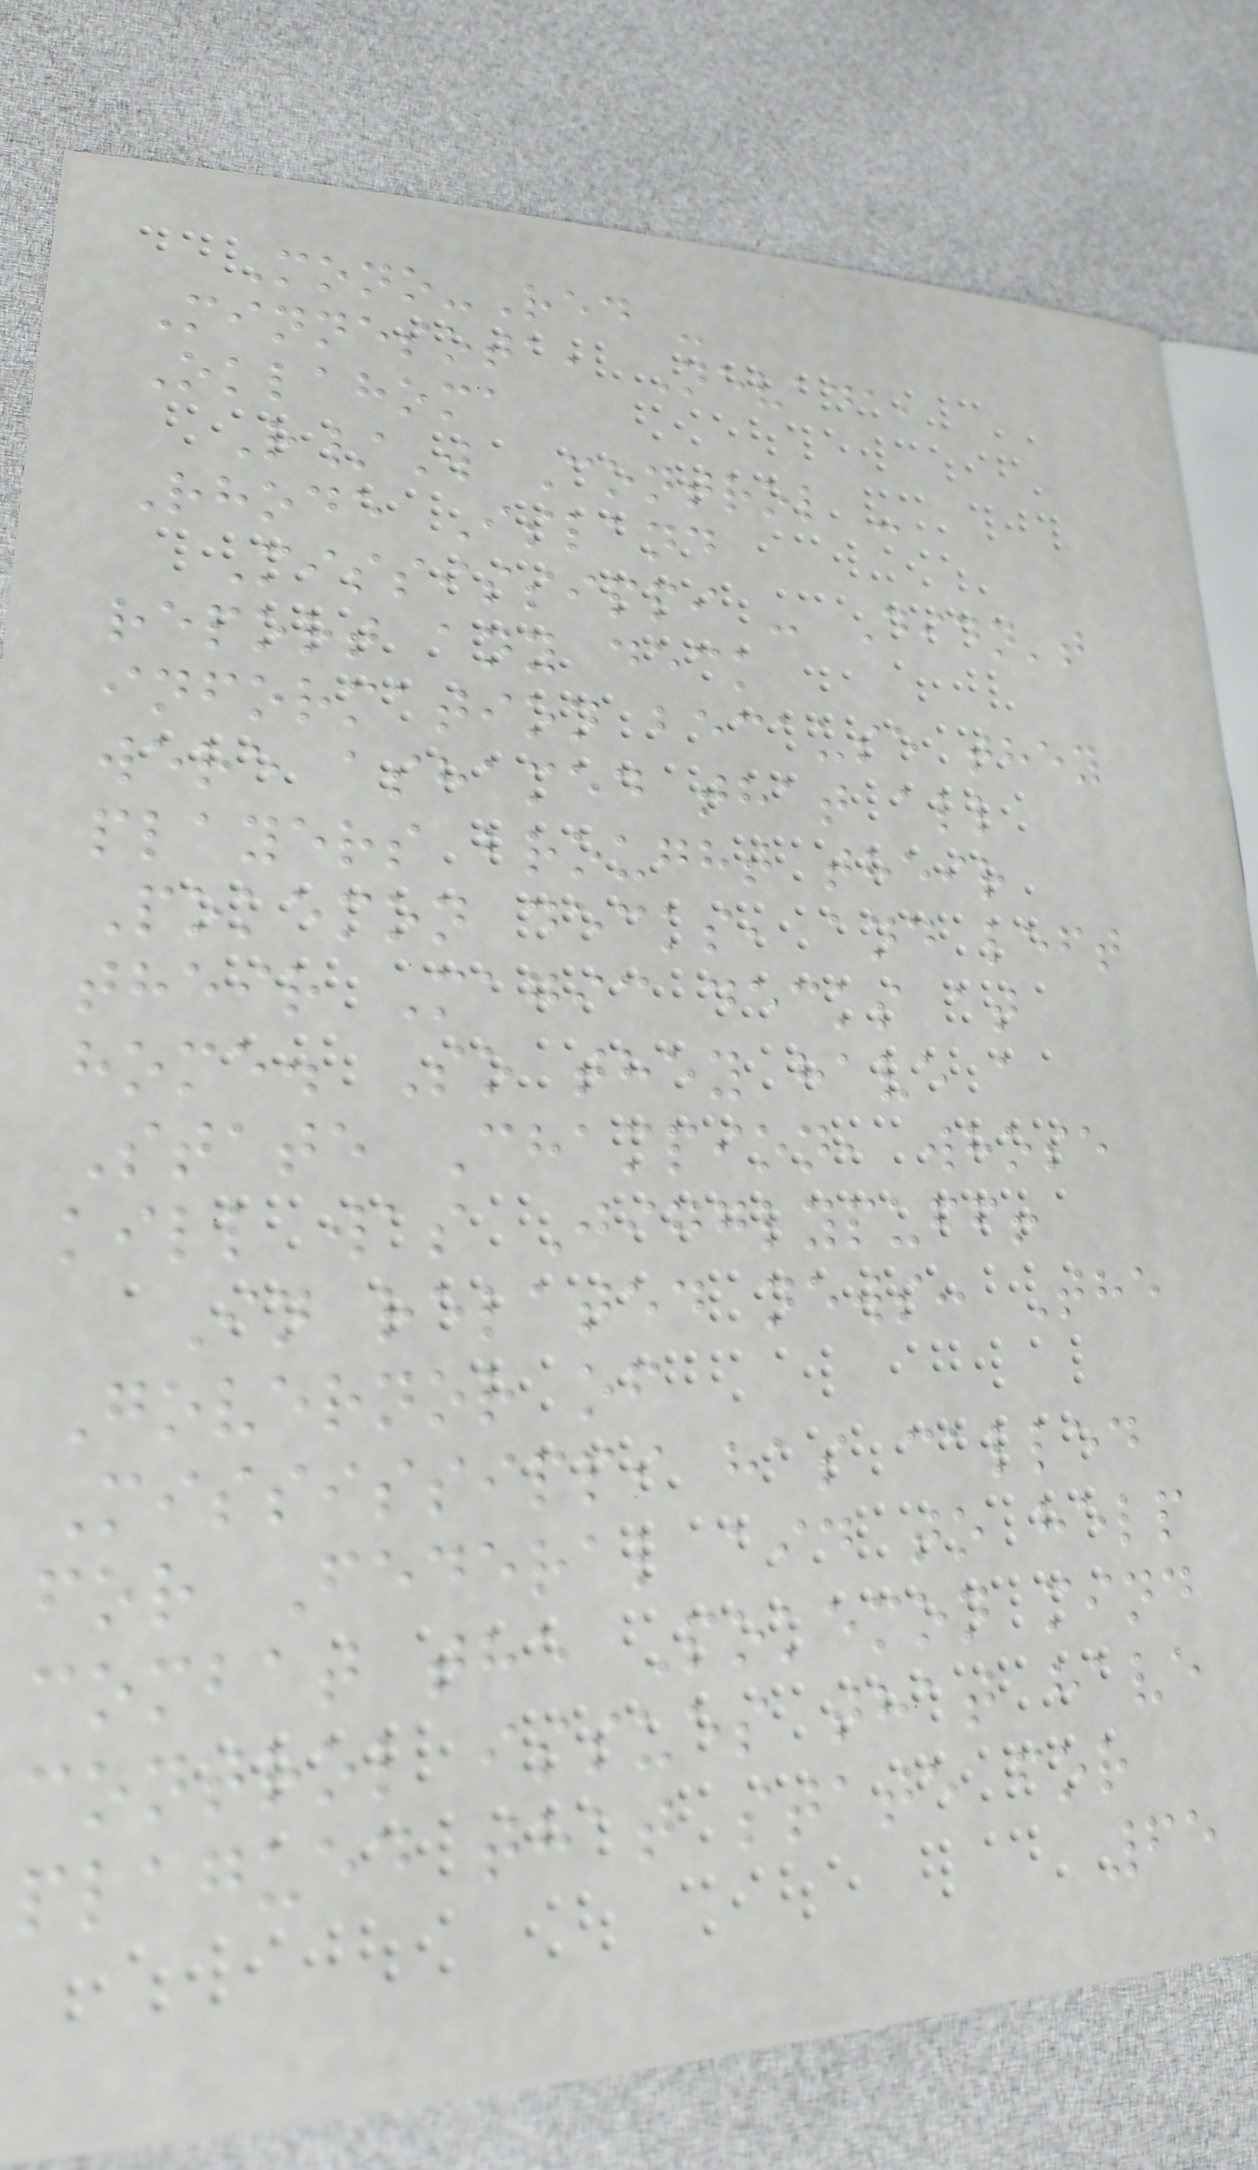Mono-Red -
Minnesota, Nevada,
Oklahoma
R/W Control -
Rhode Island
Mississippi - Didn't
report any deck
information because they
were ashamed that all
players brought their
Pokemon decks, and left
their Magic decks at
home. So they have a
State Champion, whose
kill was Jigglypuff!
In related news: The
Governor of
Mississippi has called
for Federal aid to help
combat the Pokemon mind
control issues that have
plagued that state for
65
